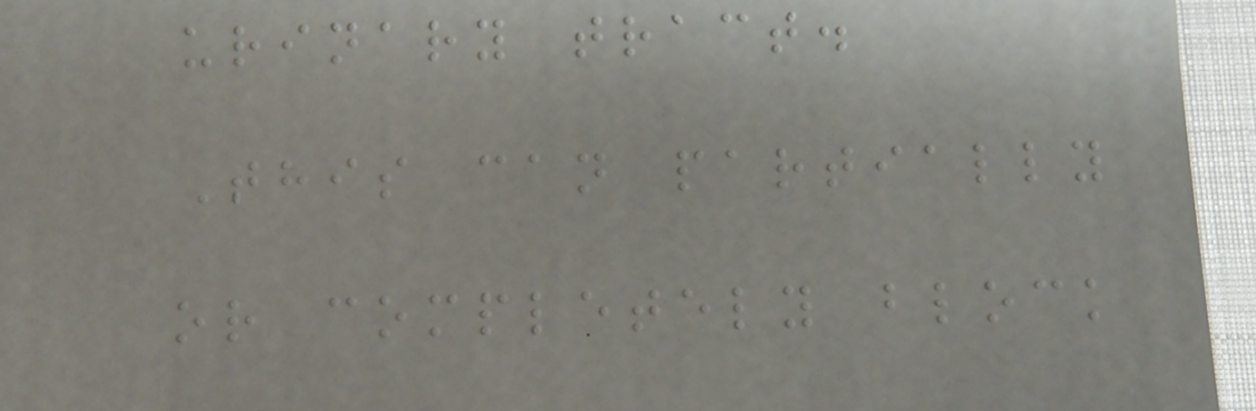urinary tract.
This can partially
or completely block
